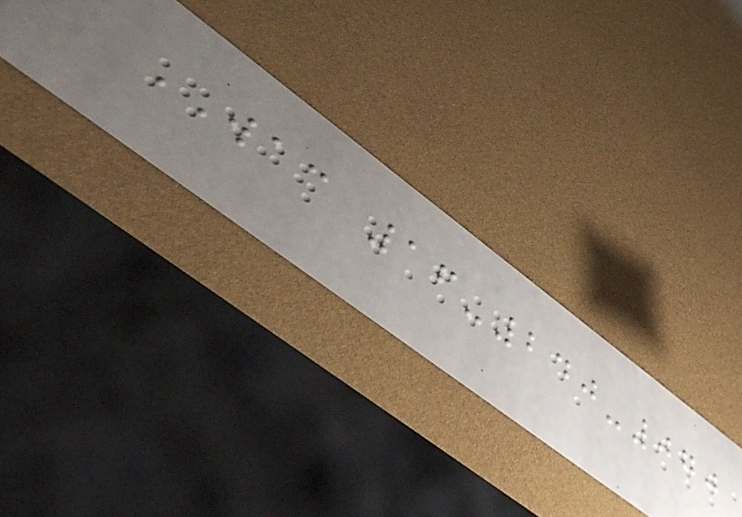WAC 16-240-070
